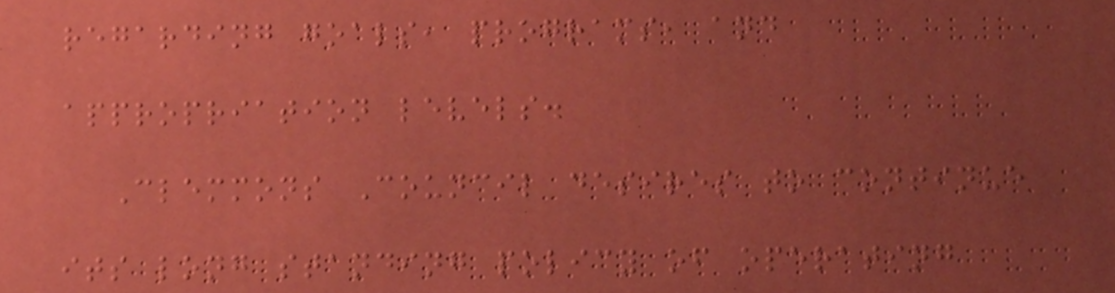regarding goals, programs, and
appropriation levels.
Clemmons Council desires to continue
its long standing policy of operating
